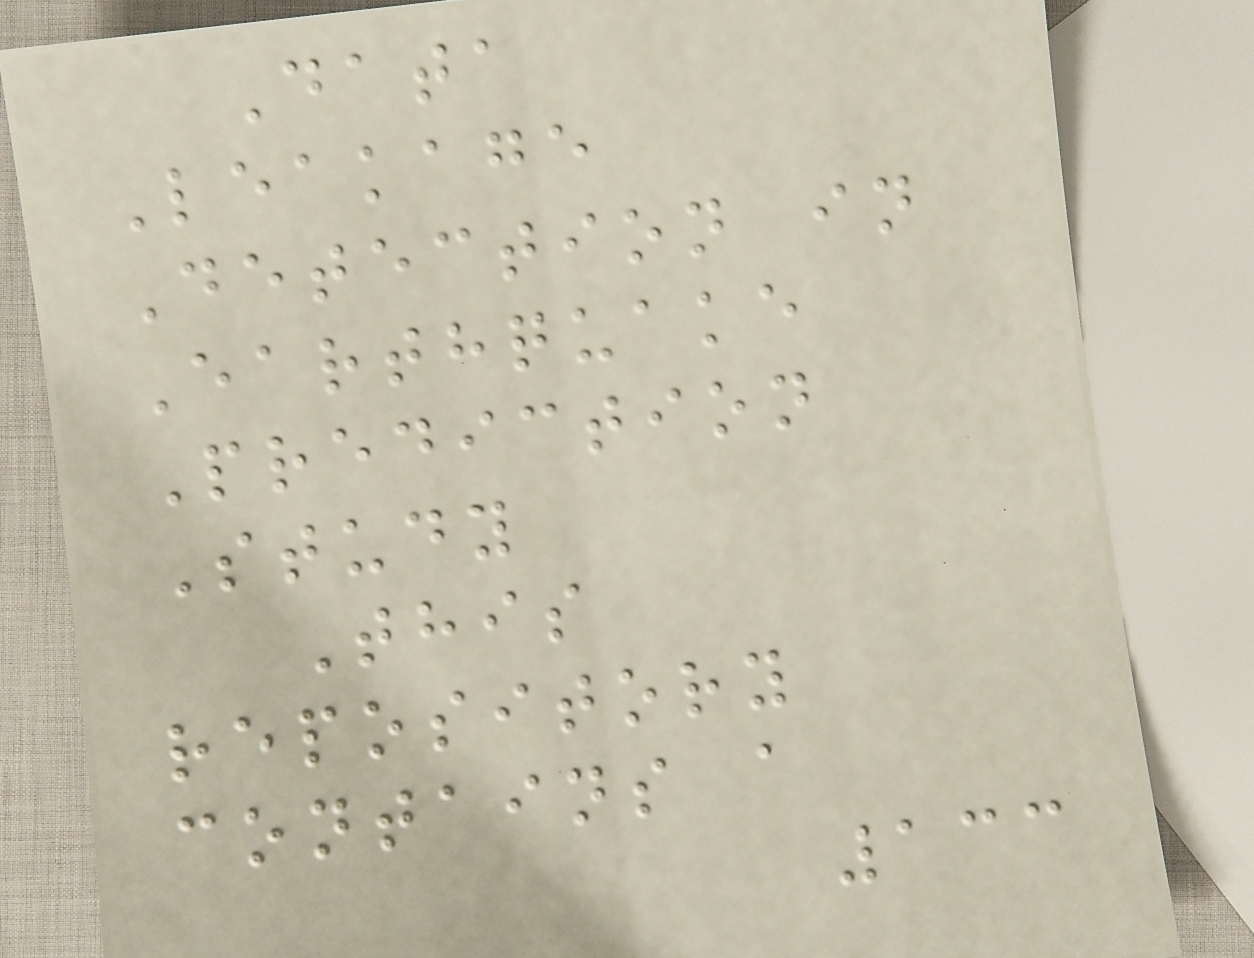Data
Leakage
Detection in
Earthquake
Prediction
Study
This
repository
contains a
133
